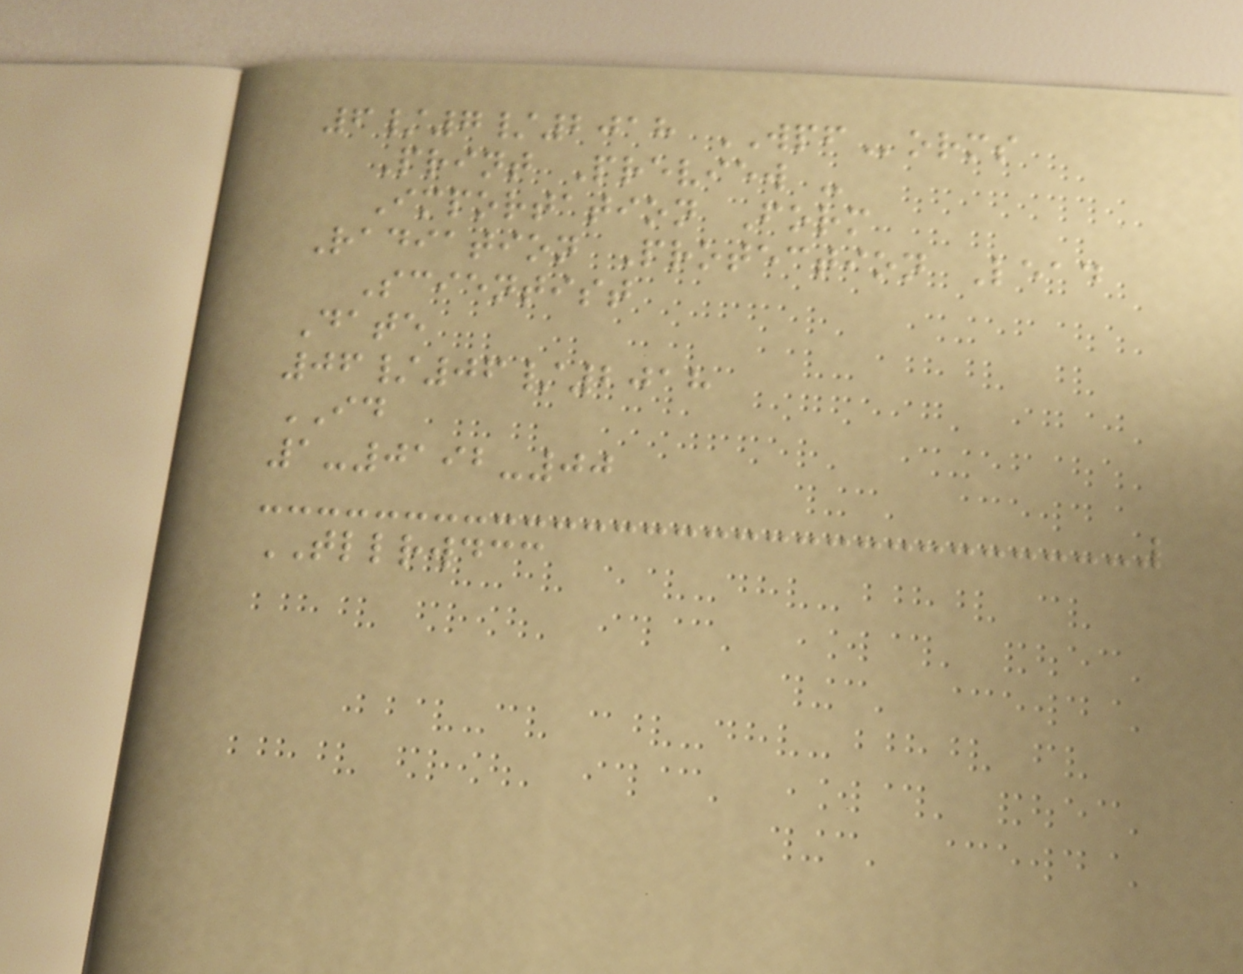6/7/2018 WPForms
Print Preview -
Importation Form
Radiation Protection Lead
Scientist
Date
06/06/2018
ID
1-0192-00
TLLRWDCC
